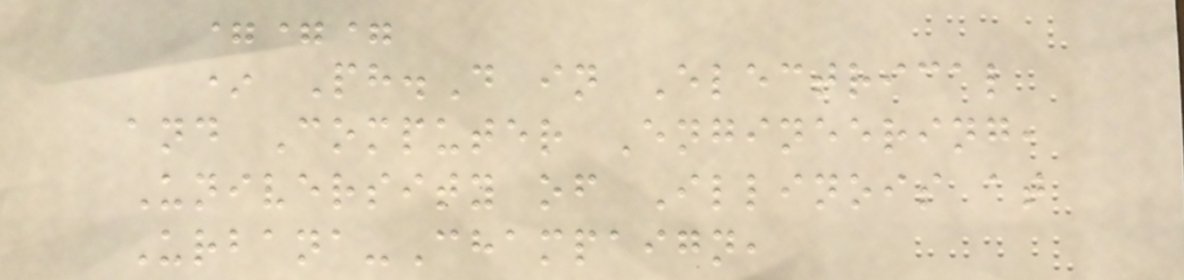===
* Ph.D in Electrical
and Computer Engineering,
University of Illinois at
Urbana-Champaign,
